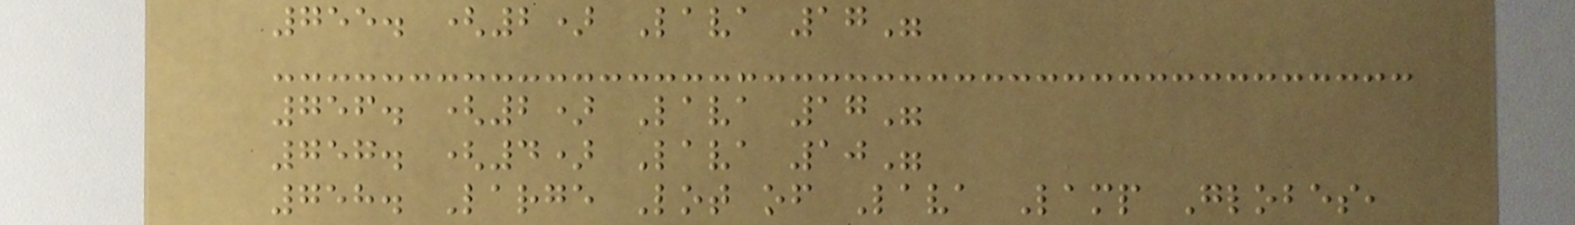755. (2) Lava 17"
756. (2) Lava 17"
757. (4) Lava 10"
758. Large Lot of Lava Lamp Globes,
